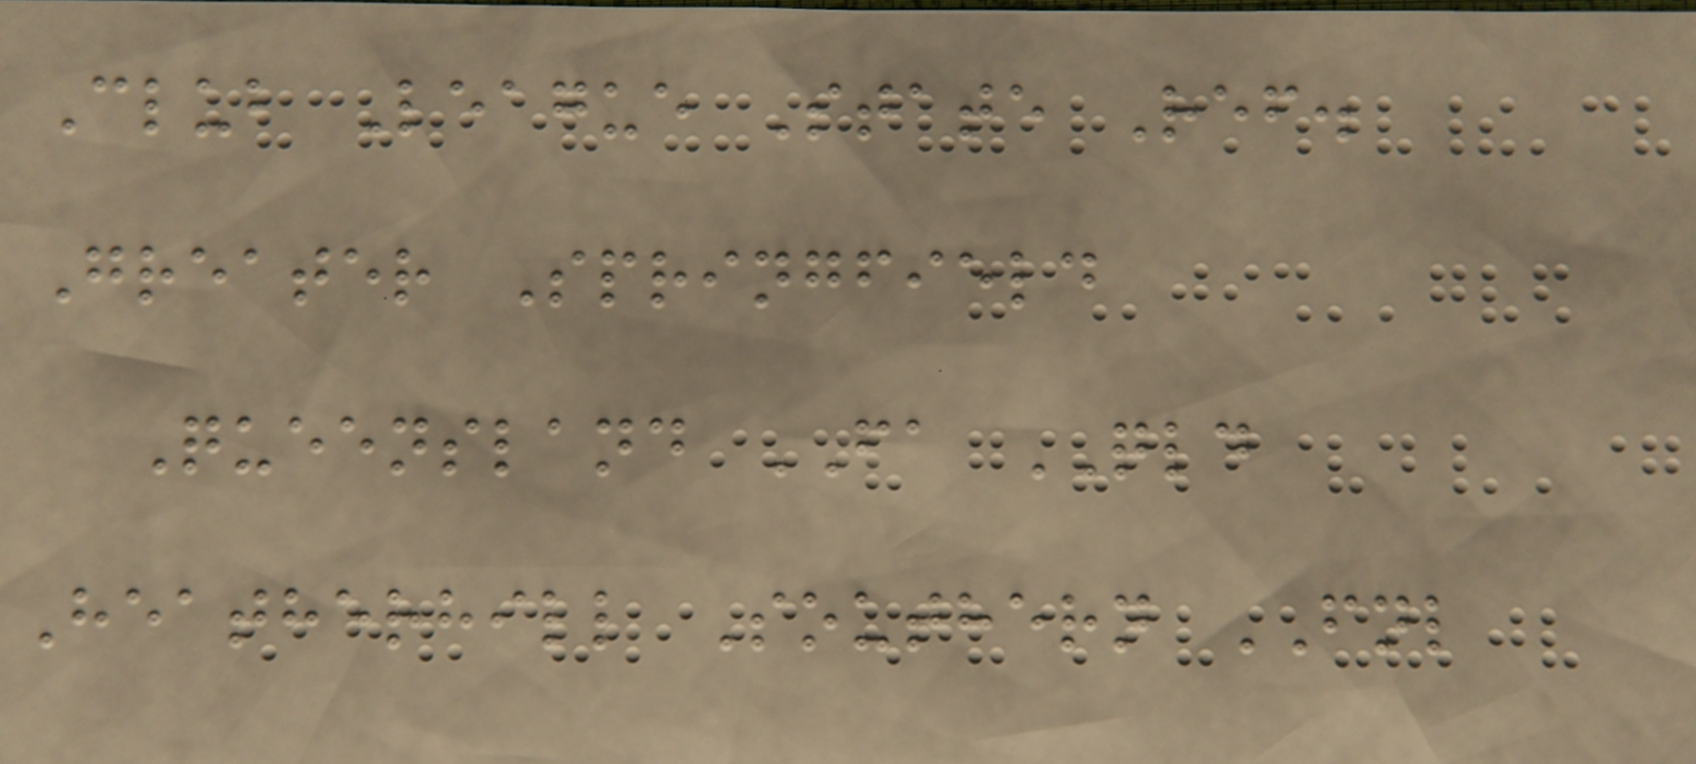Club League State Ref.
Greater Springfield
Queensland FA QLD
Heatherhill Southern FNL
